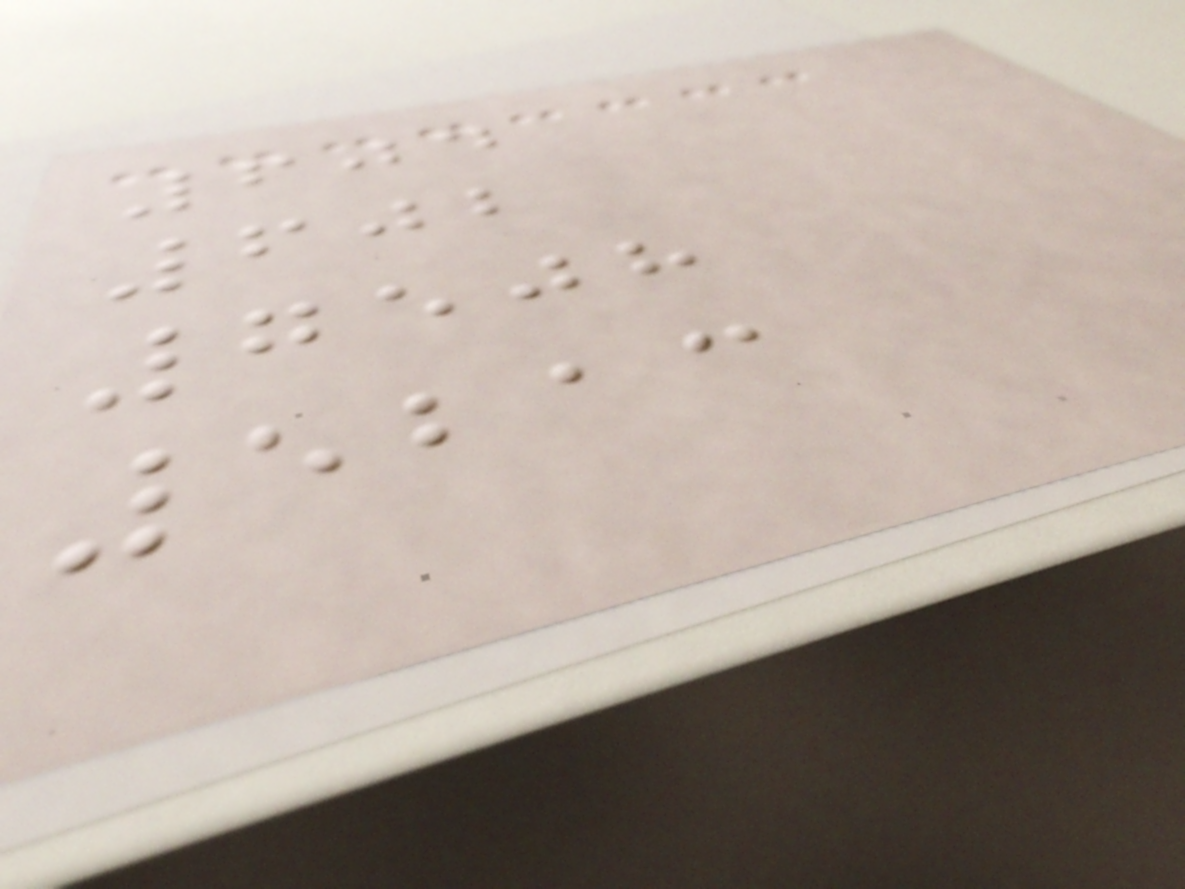604
602
7508
5213
